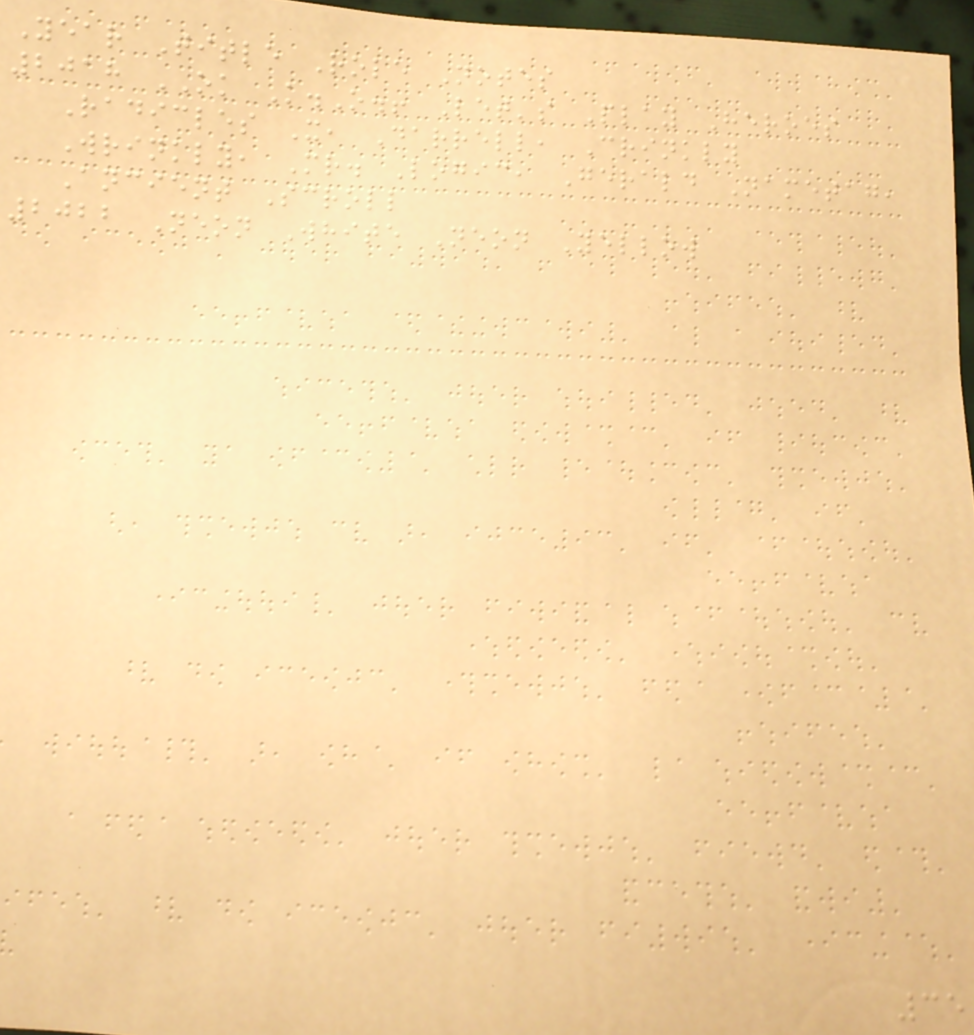Year Title Role Notes
2018 OK K.O.! Let's Play Heroes
Radicles X, Darrell, Crinkly
Wrinkly, Mr. Logic, Gerald Nametag,
Ancient Scroll
2022 Neon White Neon Yellow
35
